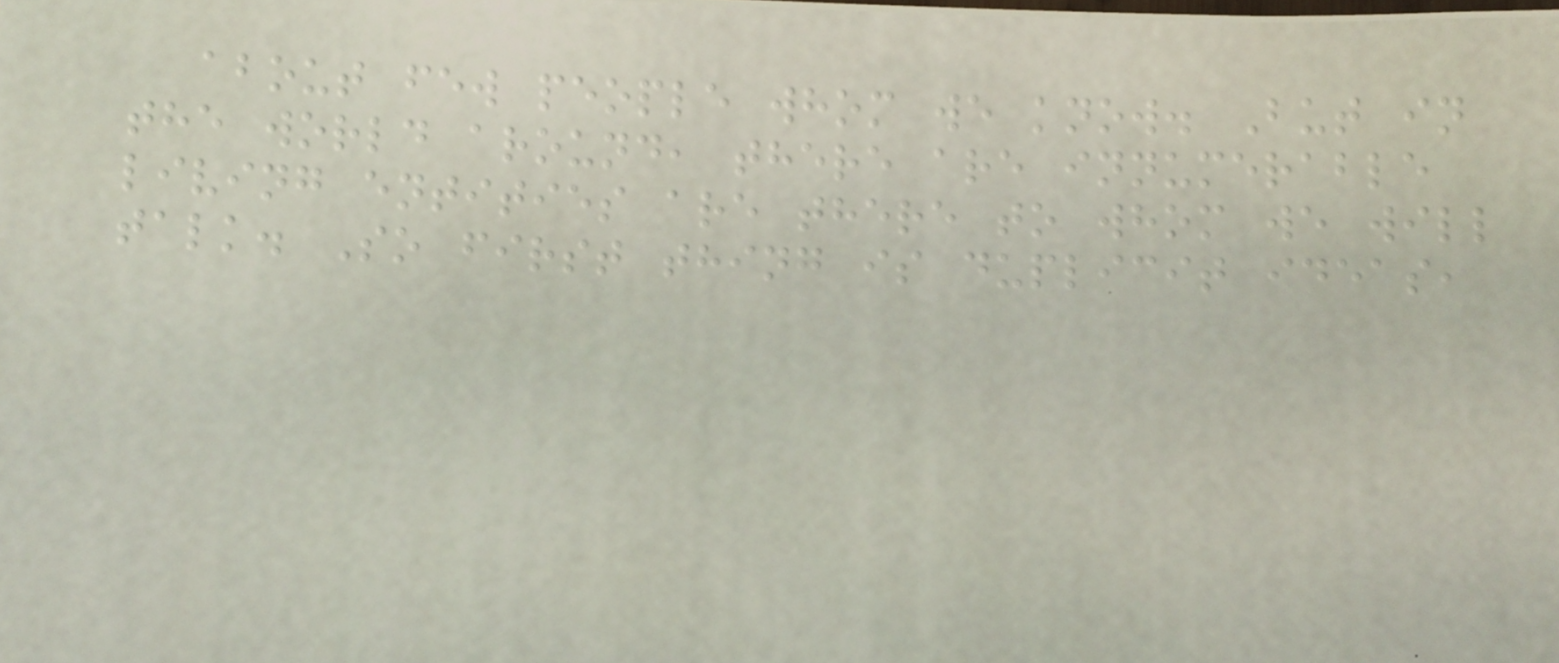about few people whom we know. But in
the world around, there are innumerable
living entities are there to whom we will
talk. So first thing is duplicit ideas,
